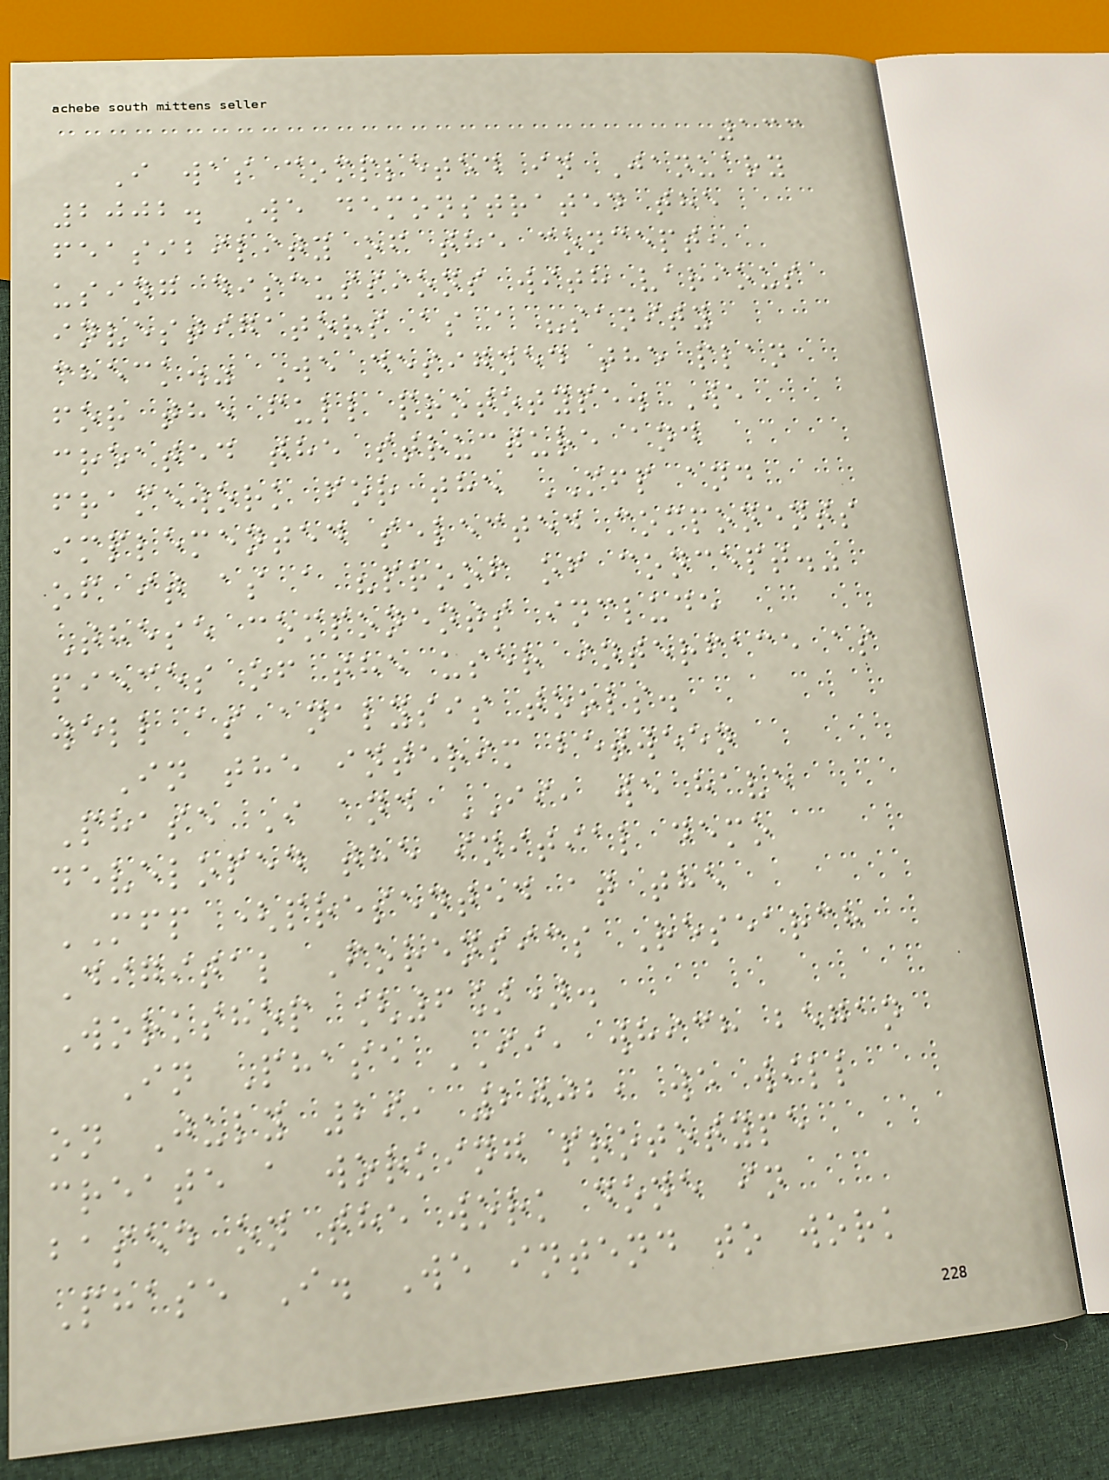133
I was completed in January
2002. We demonstrated the
feasibility of the concept,
using discussions with various
investigators as a "sanity
check." We designed the plan
for the full prototype. We
created the structure and
framework for the MFP and
implemented selected components
of it as a "proof of concept."
These components include
pieces of the user interface as
well as analysis tools.
In the interim between
Phase I and II, we have
developed the initial demo
MFP (presented at the
Digital Forensics Research
Workshop [6]).
In Phase II, which began
on July 29, 2002, we will
create a working prototype
based on the work done in
Phase I. We intend to work
